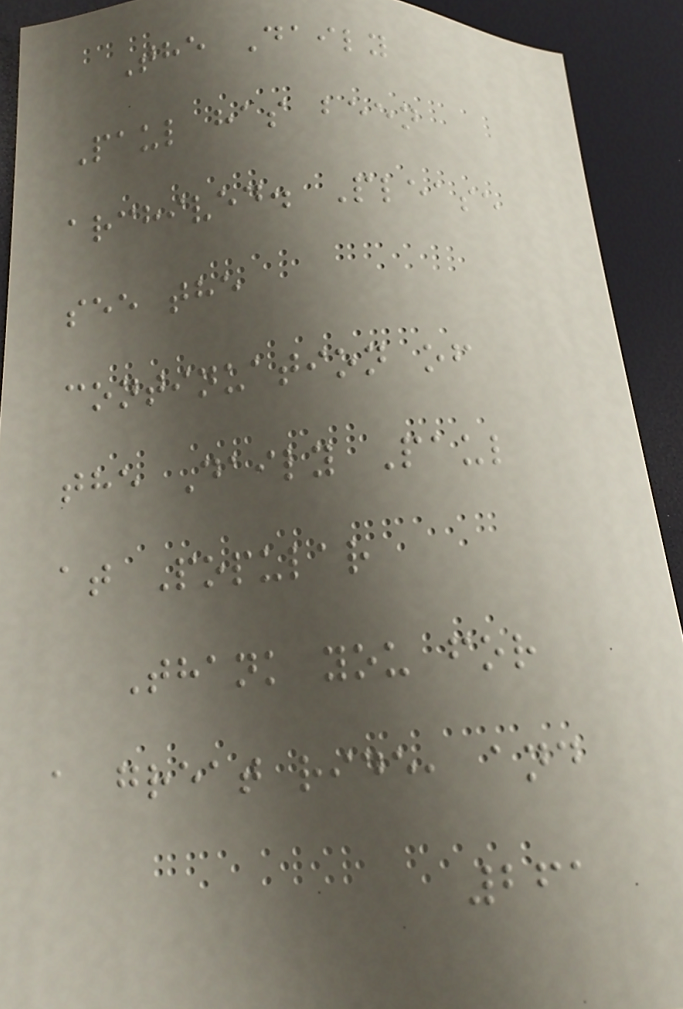The Daily
Paul has been
archived. Please
see the
continuation of
the Daily Paul
at Popular
Thank you for
a great ride, and
261
